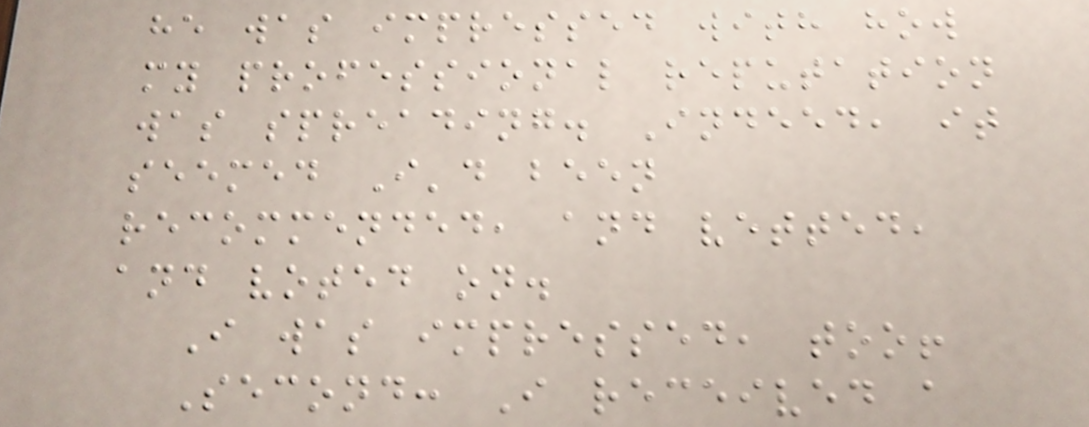he was impressed with how
my professional reputation
was spreading. Indeed, it
seemed I'd been
recommended, and vetted,
and voted on.
I was impressed, too!
Second: I received a
